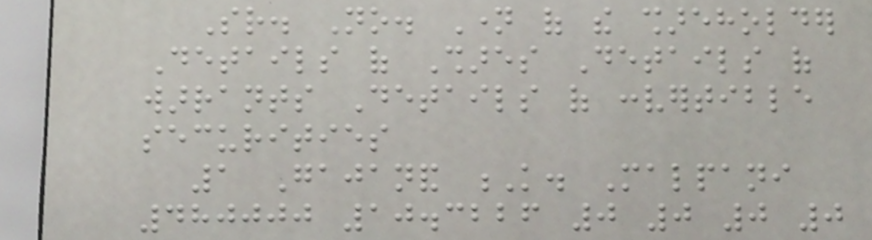Sr. No. Name of the shareholder
Details of Shares Details of
warrants Details of convertible
securities
1 Gajanand K. Malpani
480000 10.3226 0 0 0 0
